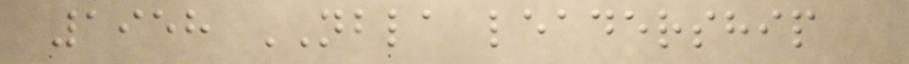1958 NBLA leadership
